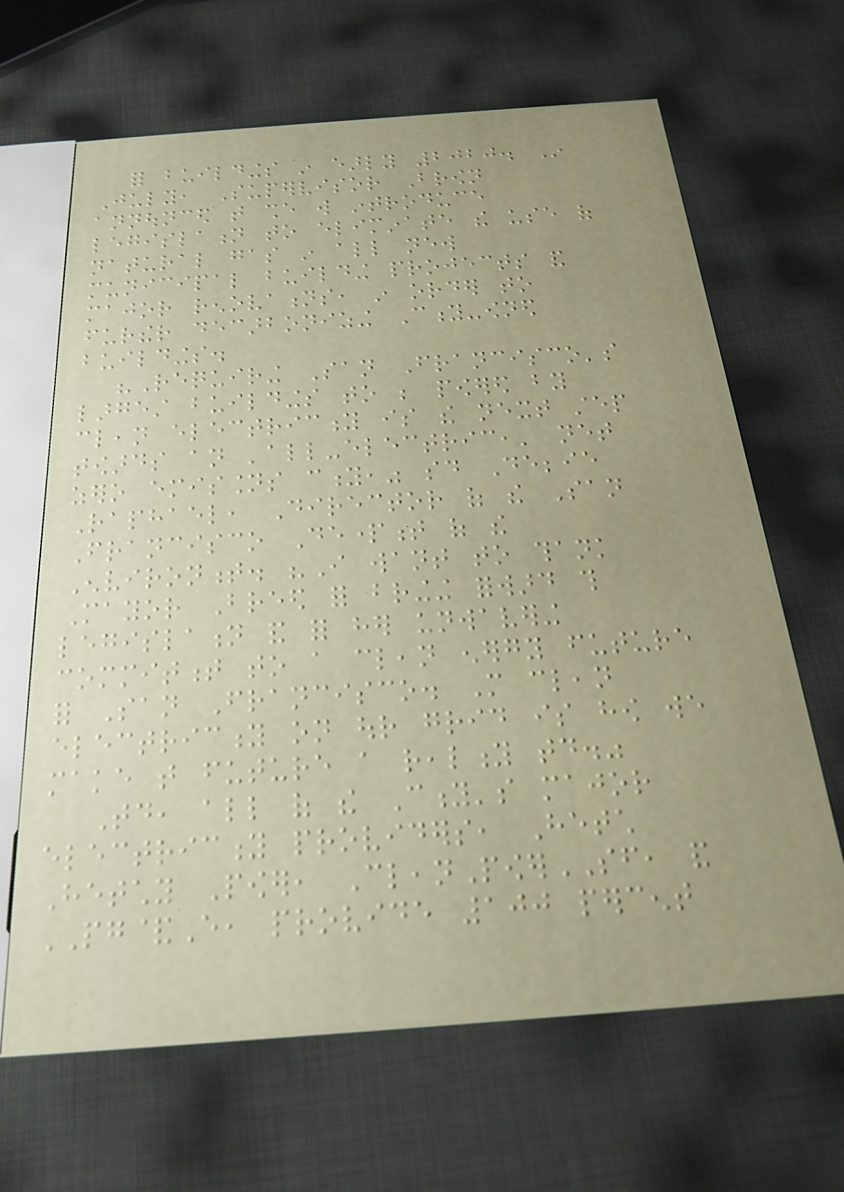for buildings in early 2020. In
July, Supervisor Brown
announced that she will introduce
legislation to eliminate the use of
natural gas in all new
municipal building projects and
major renovations, in order to
further decarbonizing City-owned
buildings.
"Requiring San Francisco's
largest buildings to be powered by
clean electricity is the next step
towards an 'all-electric,' net
zero emissions city," said Debbie
Raphael, Director of the San
Francisco Department of the
Environment. "I want to thank
Mayor Breed for bringing forward this
legislation and for her unwavering
commitment to a clean energy future
for San Francisco. More clean
electricity on our grid is how we
make that future a reality today."
Today, all of the City's major
electricity providers, Hetch
Hetchy Power, CleanPowerSF, and
PG&E, provide 100 percent
